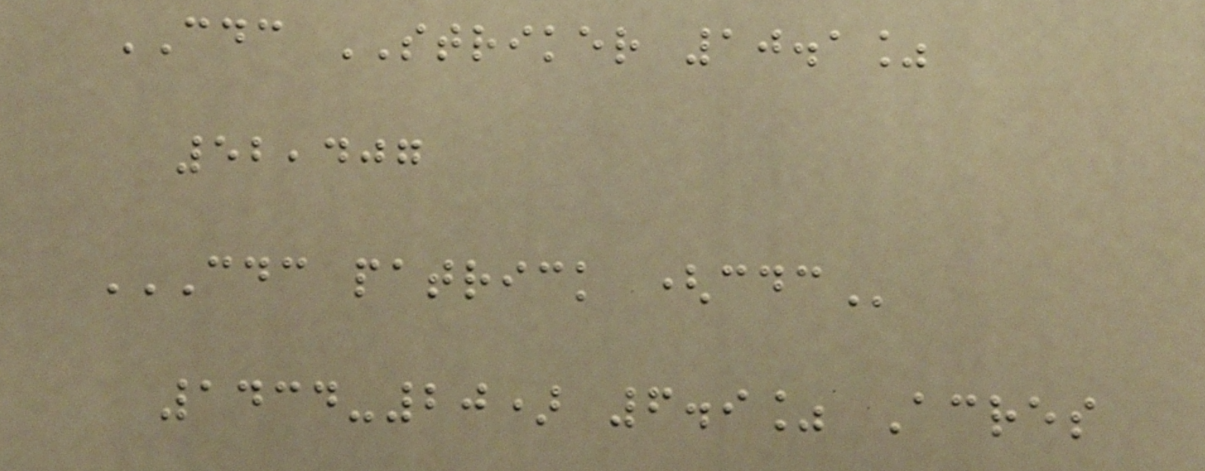CDC STRIKER 10.1%
52,407
CDC PATRICK (CDC
1434-20) 6.9% Acres
